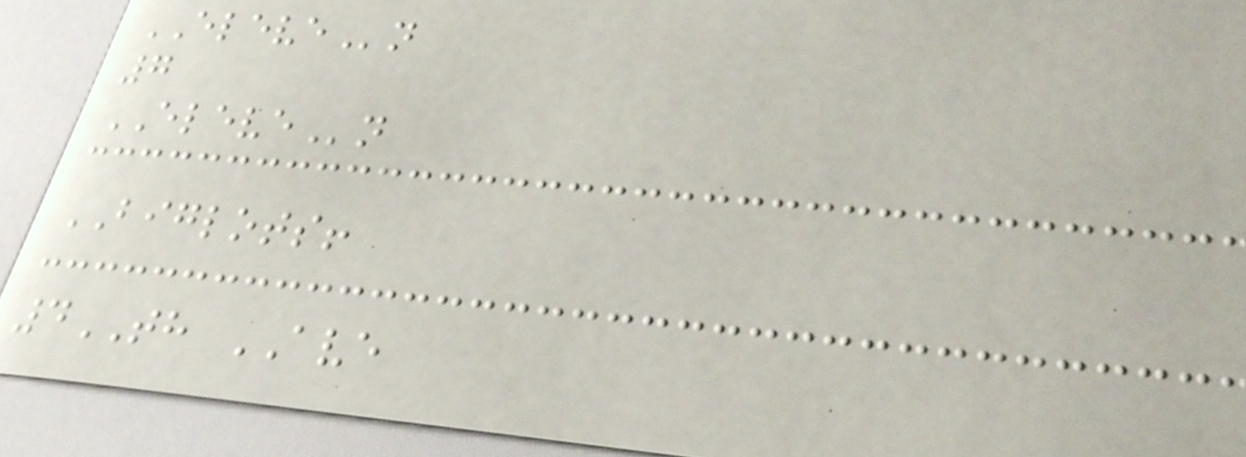ELEVEn
7
ELEVEn
BIGLOTS!
4TH AVE
